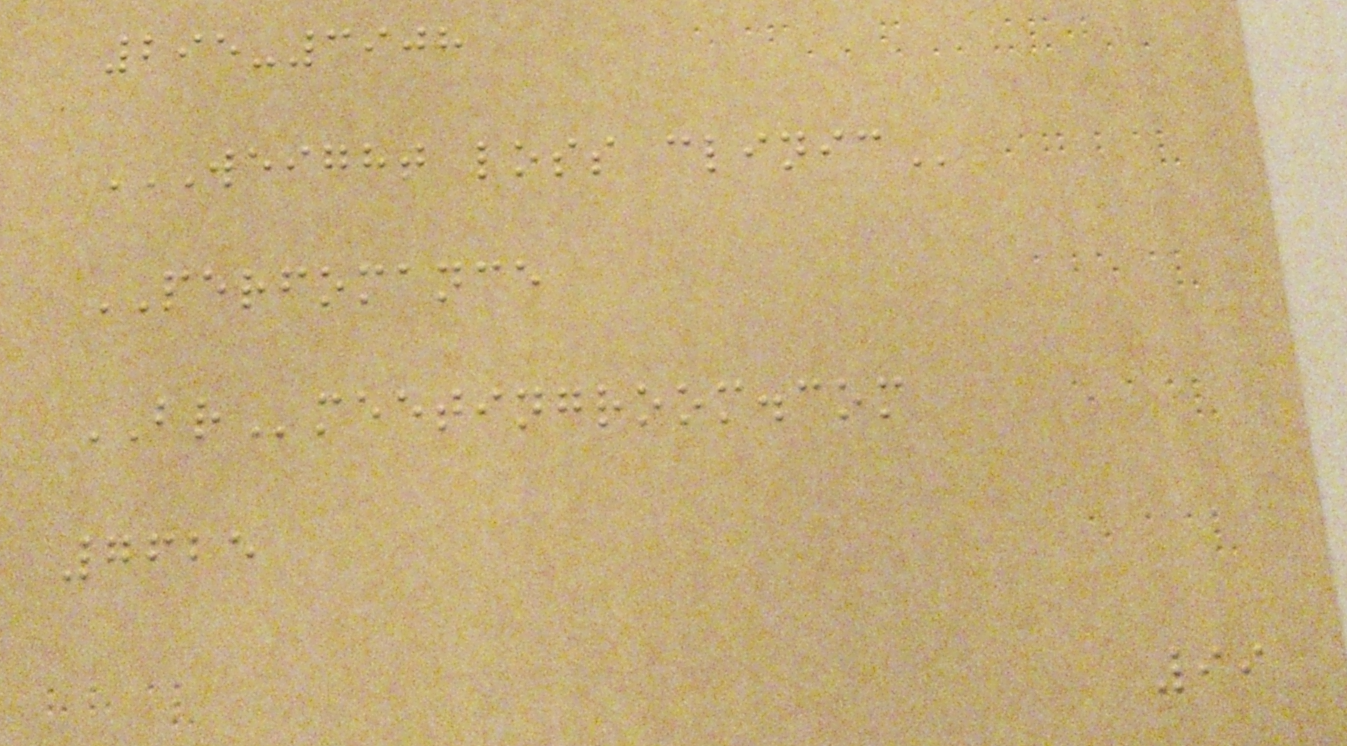295-3908
WEIGHT LOSS CLINIC
PERFOMANCE
BRmeetingroom.com
7625
99
